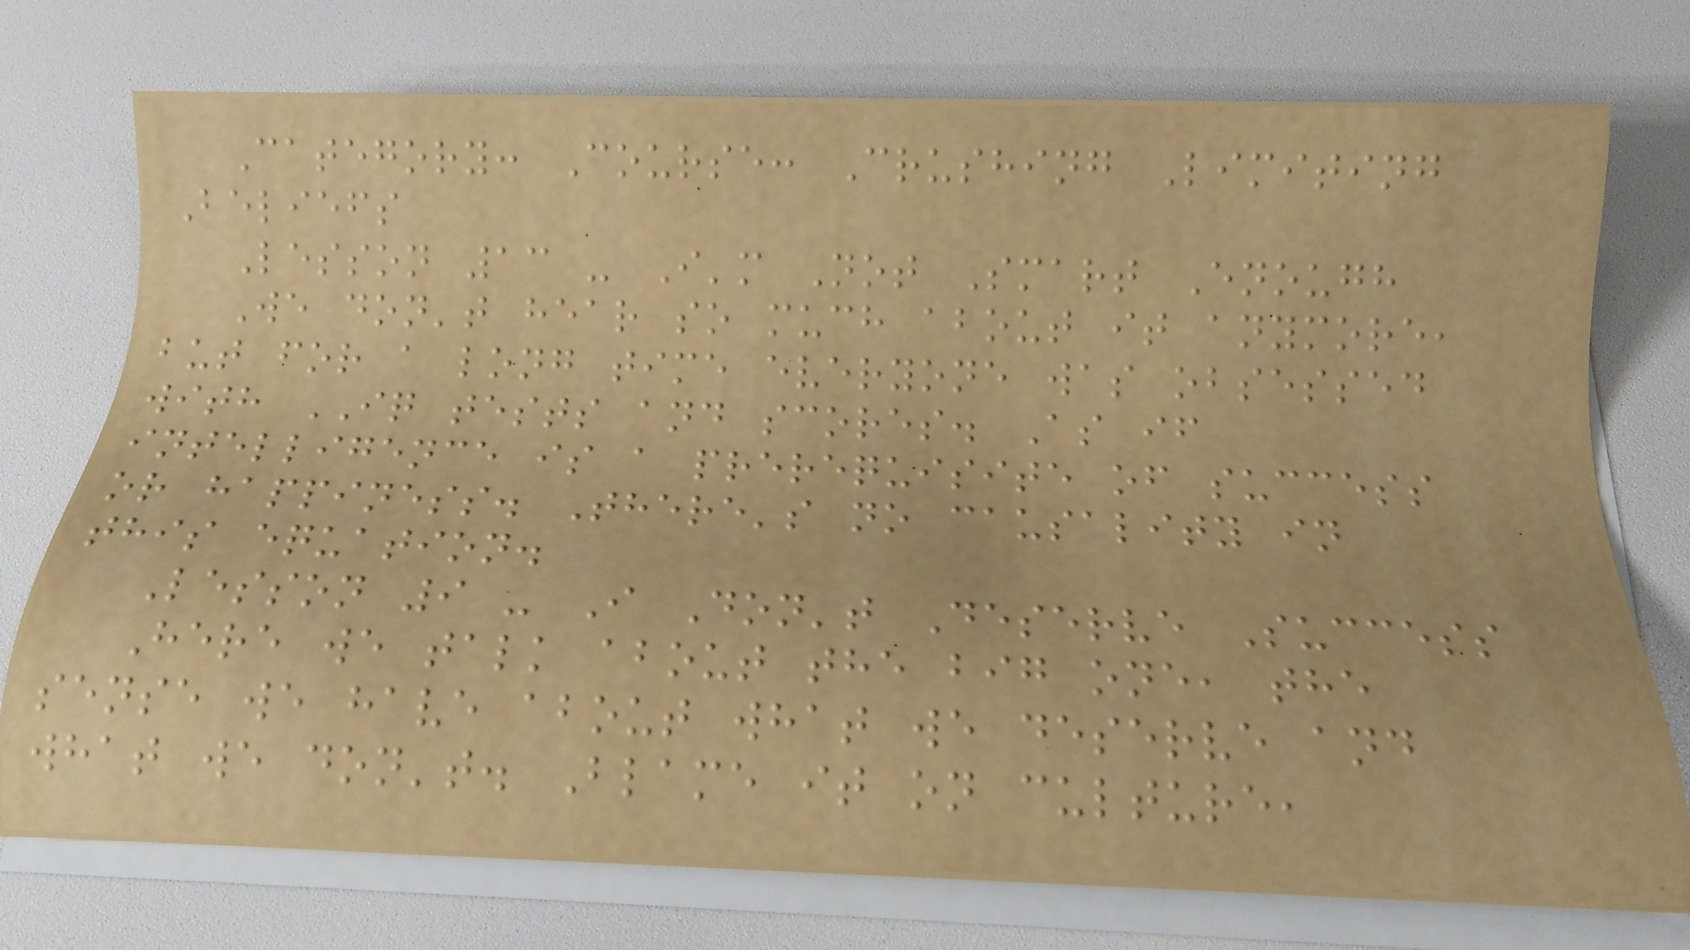Category: Course: Crushing Limiting
Beliefs
Lesson 13 - I'm Not Smart Enough
We don't hear so much about it anymore,
but for a long time everyone was obsessed
with IQ tests and scores. As if
intelligence is a prerequisite of success
or happiness. There's no causality in
this equation.
Lesson 9 - I Don't Deserve Success
Here we talk about the big one, the
sense we have about what we deserve and
what we don't. Blame it on culture,
